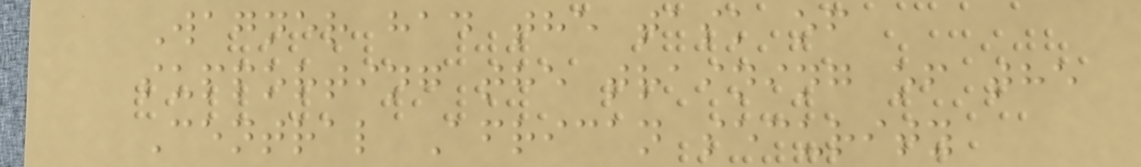Wagner had the task of
supporting the training of the
Central African security
